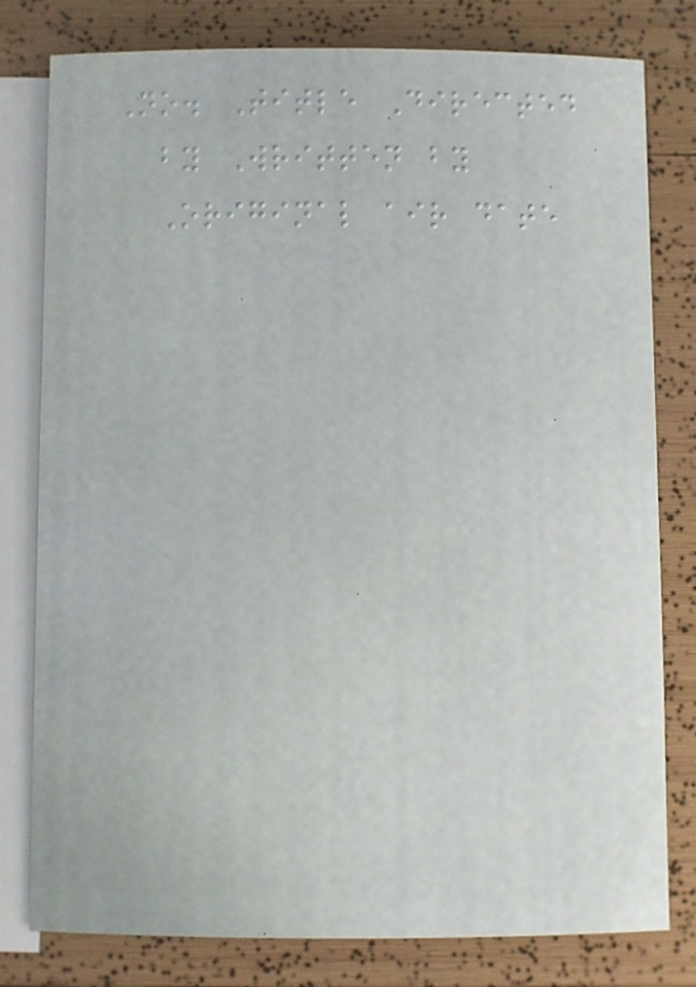No. Title Directed
by Written by
Original air date
